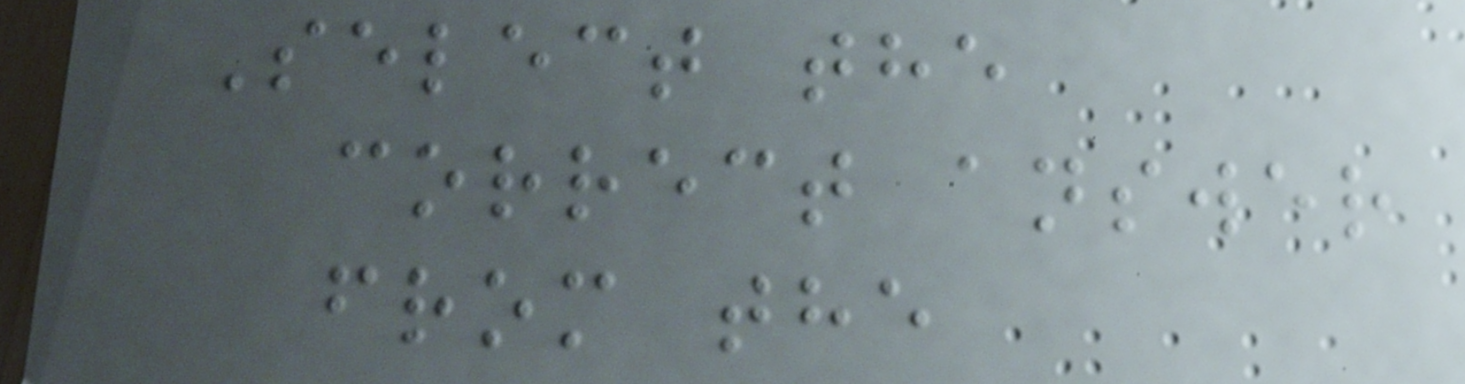Select the
correct answer
from the
